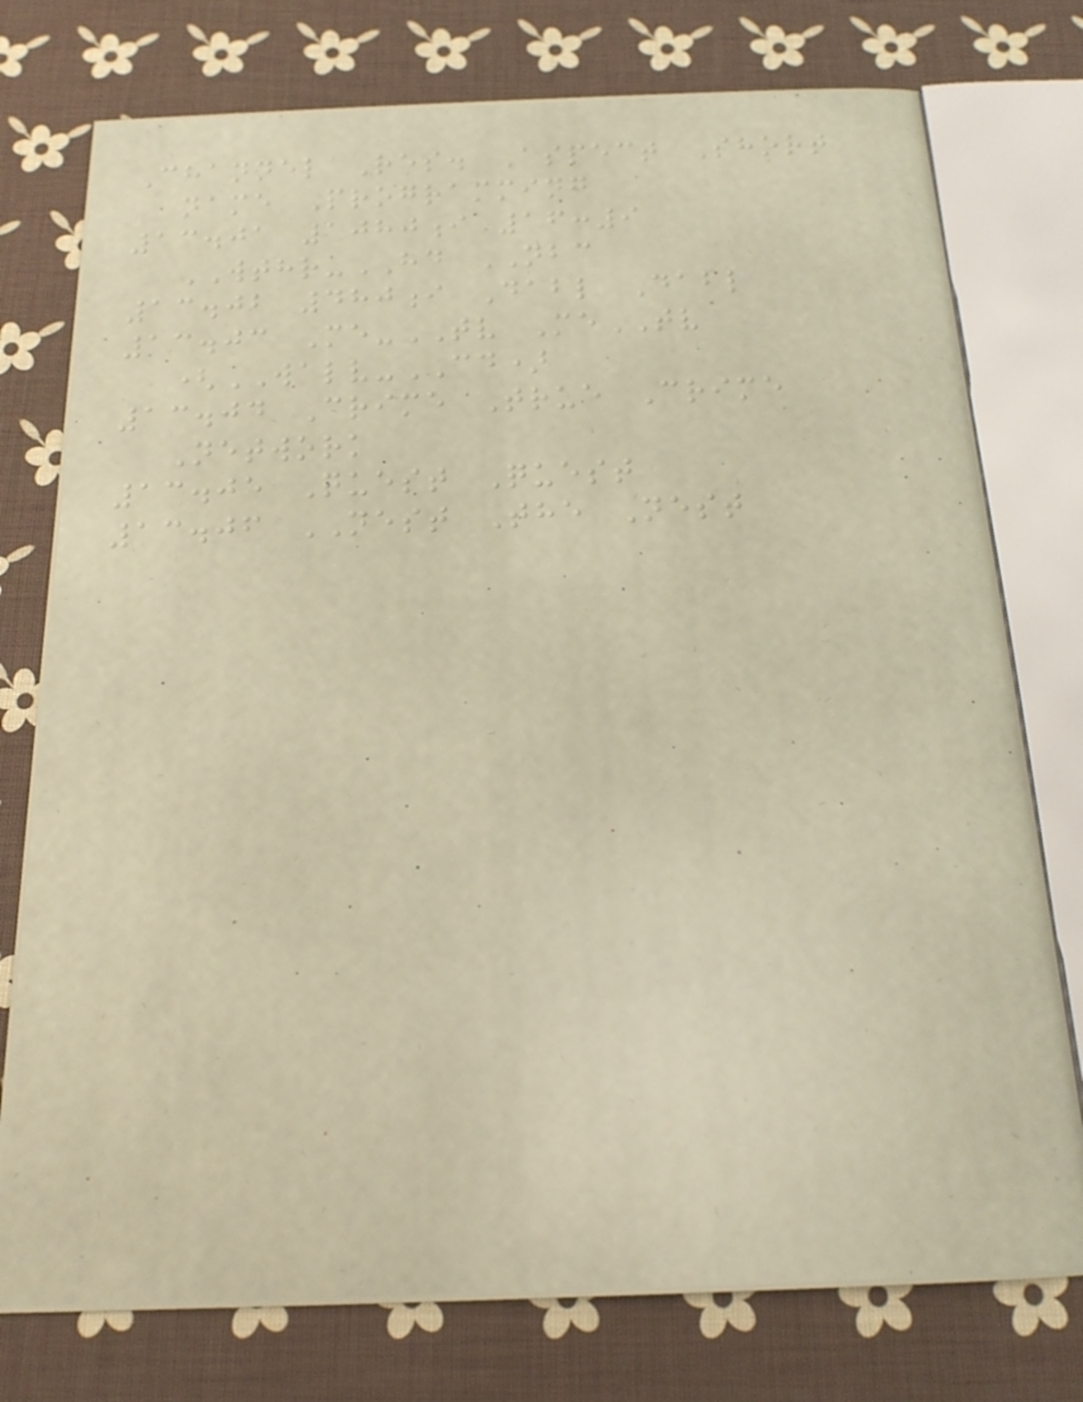Channel Res. Aspect Short
name Programming
13.01 1080i 16:9
WTHR-HD NBC
13.02 480i Dabl Dabl
13.03 Me-TV MeTV
(WALV-CD)
13.04 Crime True Crime
Network
13.05 Quest Quest
13.06 NEST The Nest
